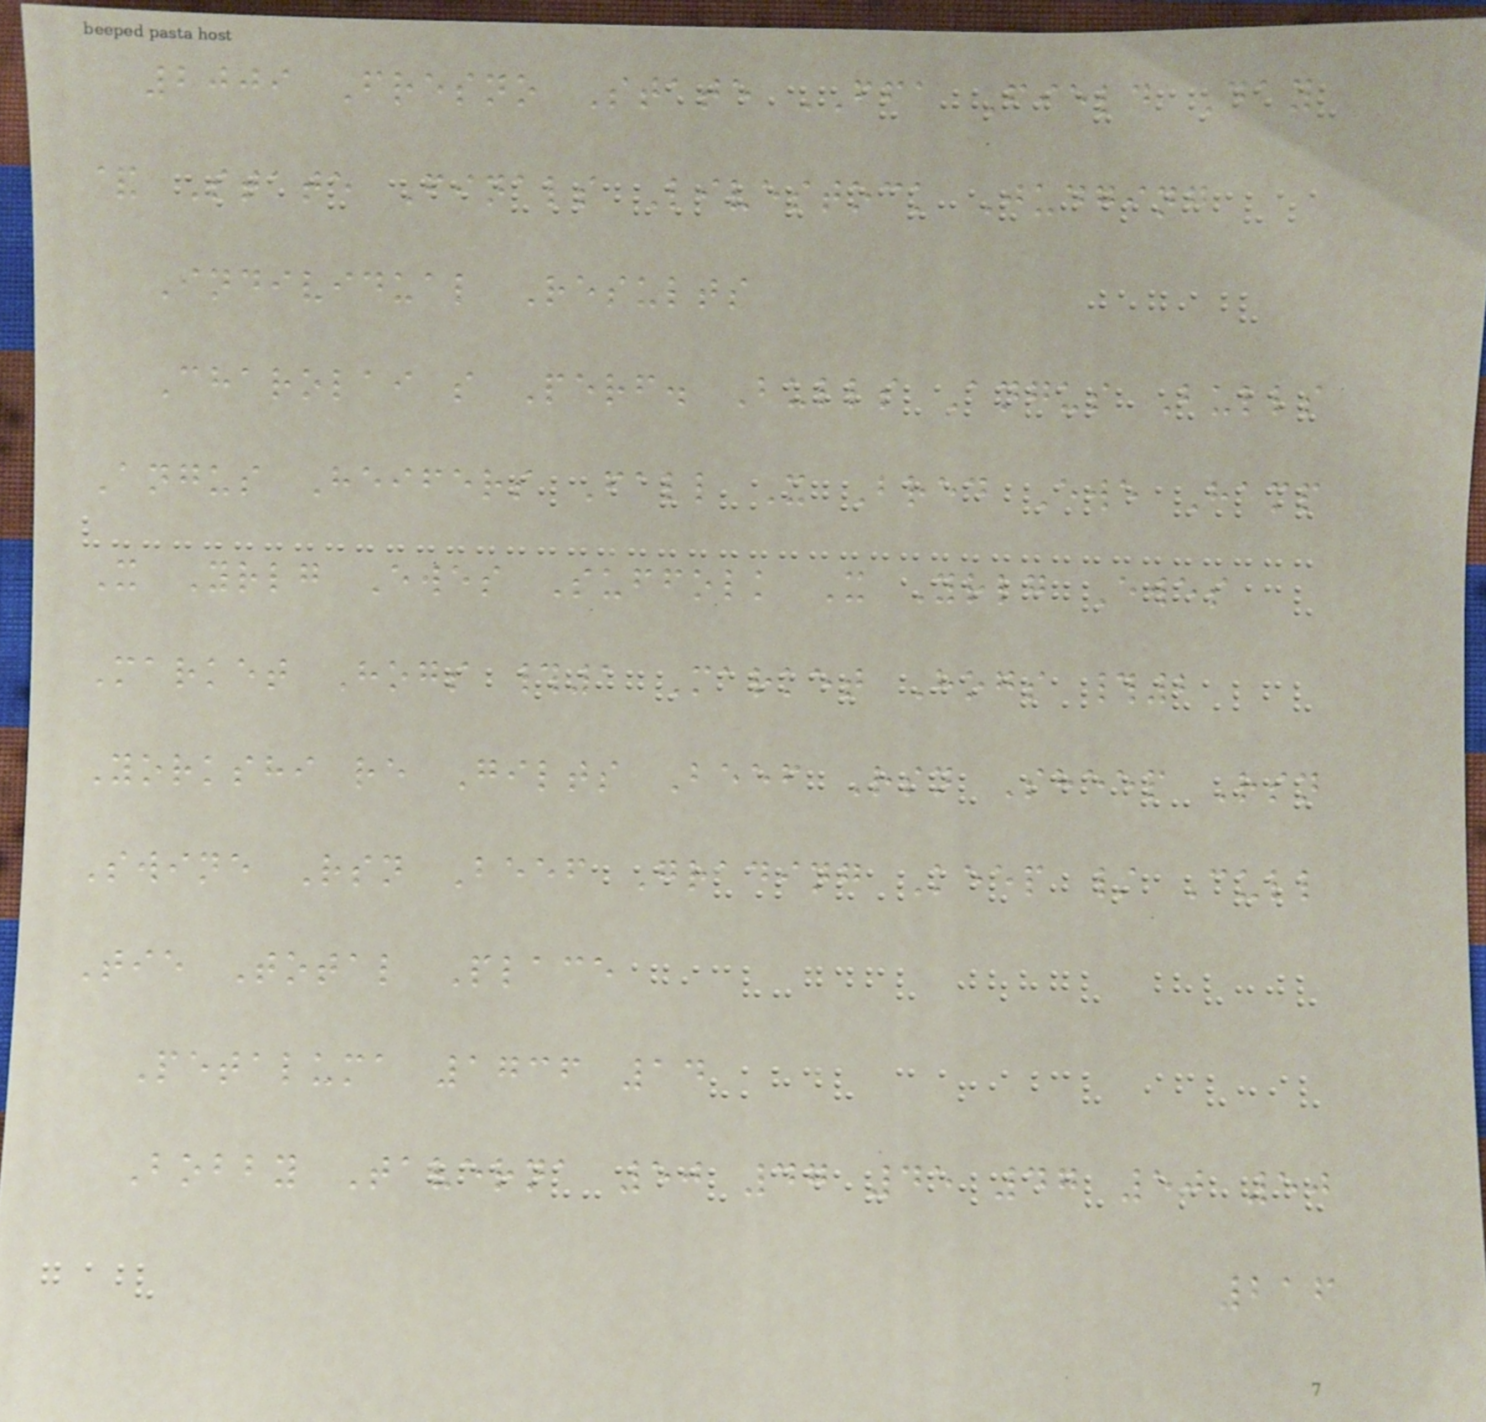2009 Fresno State FFA Field Day
& State Finals Livestock Judging
Individual Results
Charolai s Perf. Bulls Angus Bulls
Angus Heifers Fall X Bred Ewe Hamp
X Yrlg Ewes Suffolk X Yrlg Ewes
Market Hogs #1 Market Hogs #2
Yorkshi re Gilts Beef Rsn Sheep Rsn
Swine Rsn Beef Grading Keep / Cull
Tie Total Place
Petaluma 1736 14
Bobby Taverna 50 47 45 47 50 50
216
